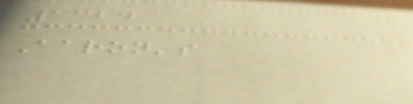1324
Aaron's
